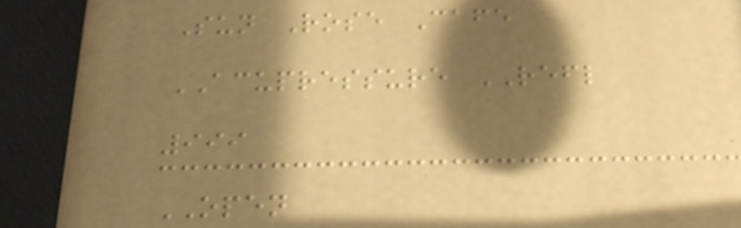Sun Rose Cafe
ACUPRESSURE REFL
999
OPEN
